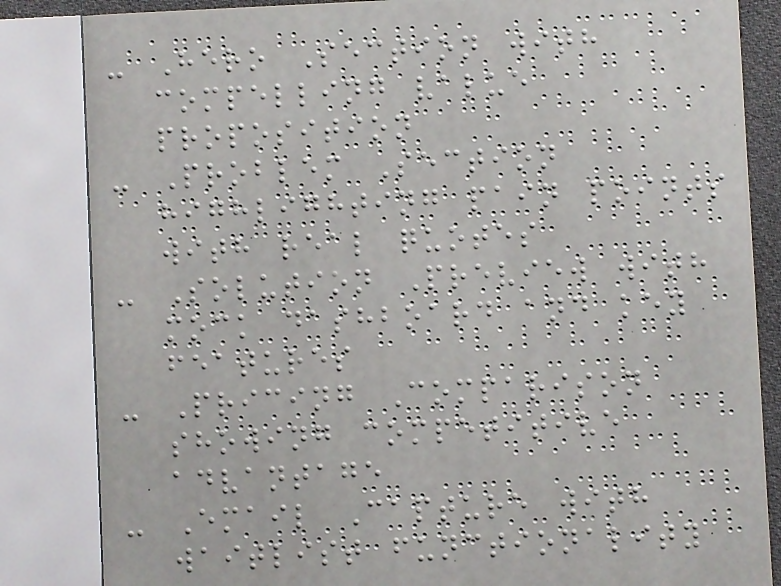- Hero Section with
compelling value
proposition
- Problem Section
highlighting pain points
with real quotes
- Solution Preview with
mock dashboard and key
features
- Pricing Comparison
showing competitive
advantage
- Email Capture with
waitlist functionality
